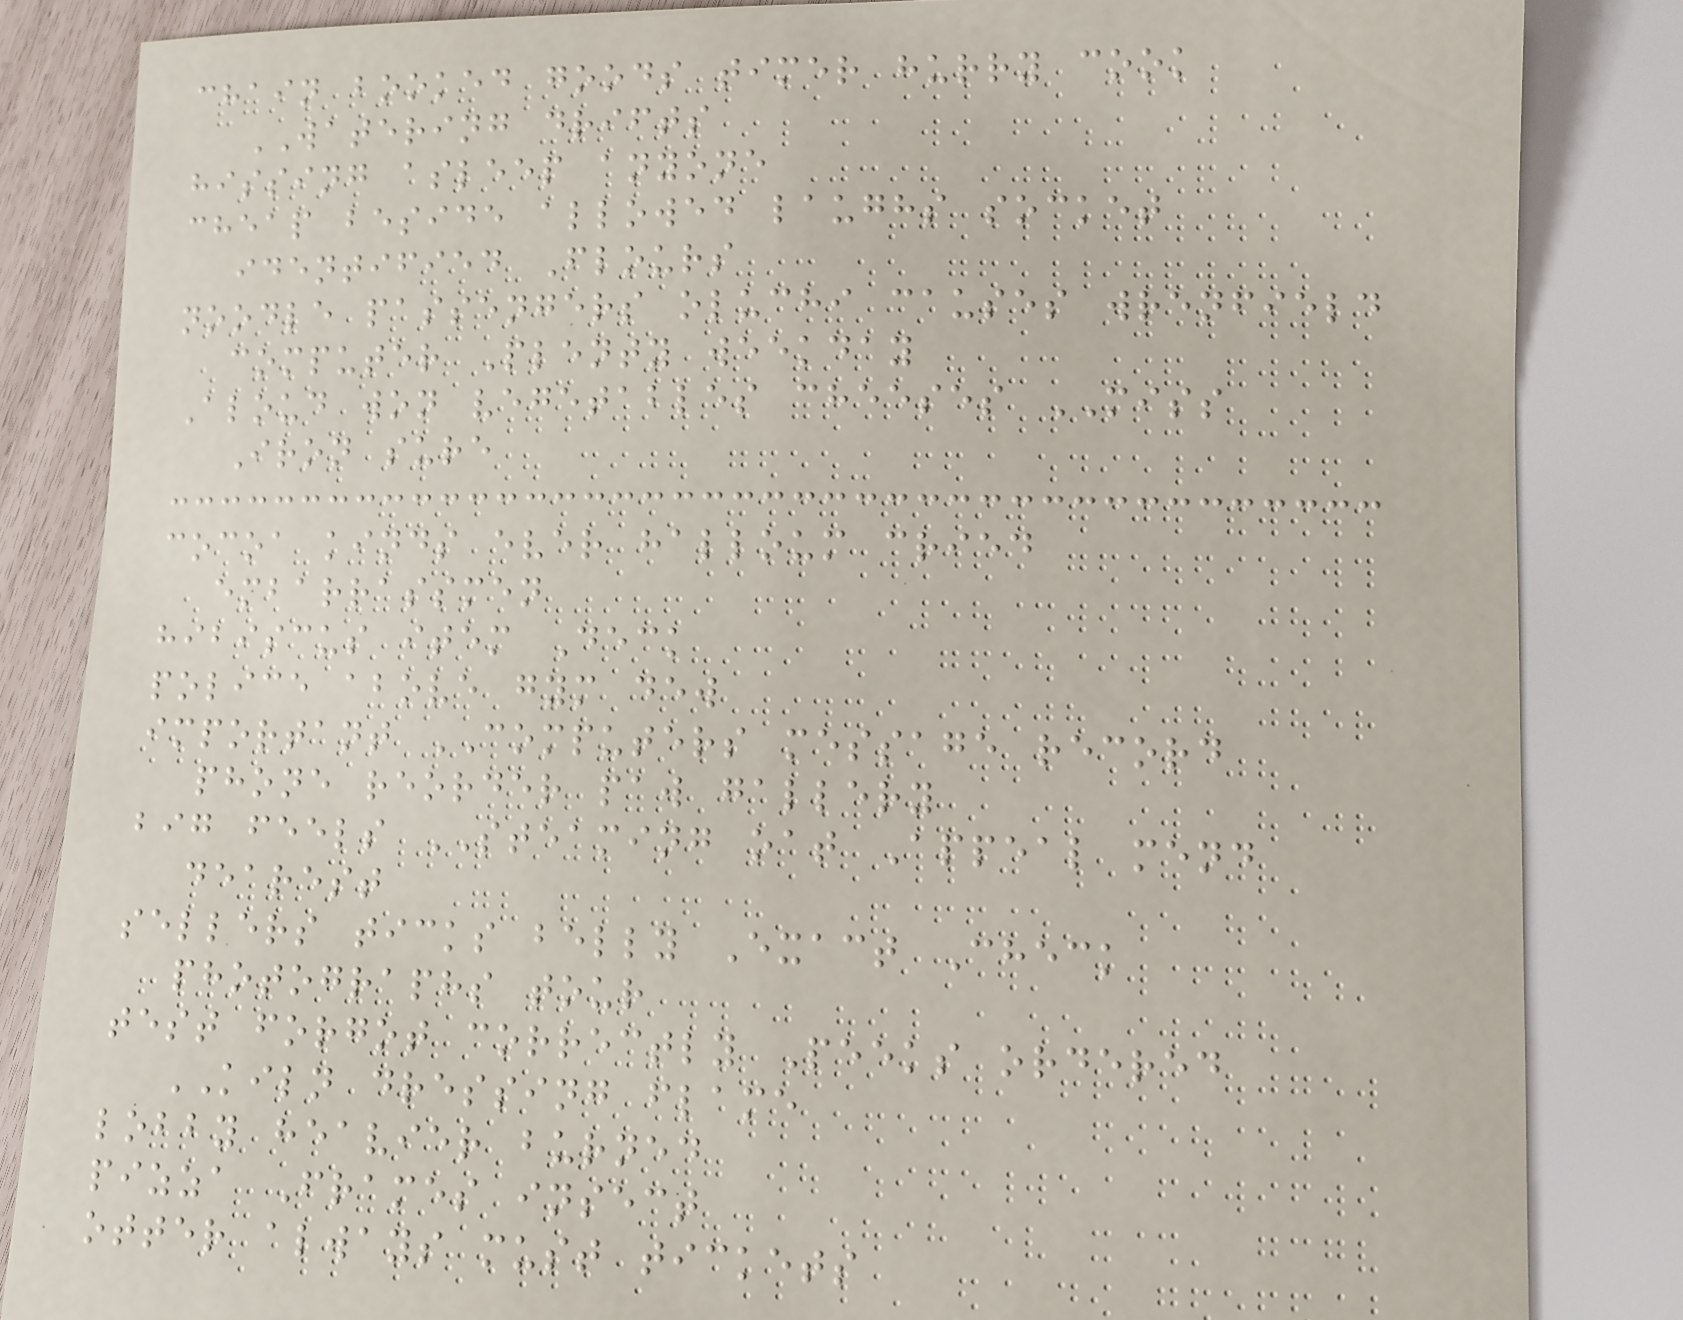chain booked goods timer hurry cook
WATERING drifts
hissing asleep anyone
cheap beside allowed laughs socket
identified Flours
noodle passengers oluchi causes wrenfield
computer Plenty weekday
Aloud won vegetables cheeses MISS
Iron sure
cocoa kinds ever halloum cried
embarrassmen
hibiscus item Deck
police above gym dew
important COMPUTERS message record
phone reorder paw gallery
big feels STEAMING oat Appeal mend
dearest
sellers ticks belly Exact Check
photographs tour
test forgot correctly Peeks ordered
KILN dressing flame
lobby heavier burned
pizza Frames insect
otter always must tickets
